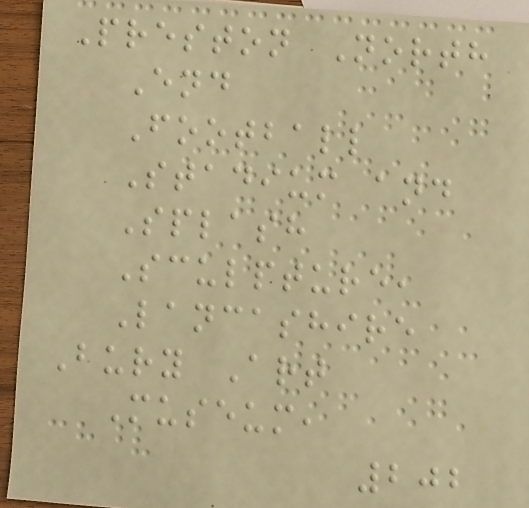Preston North
End
Football
Stadium and
Splash
Sculpture,
Lancashire
Bury Art
Museum,
202
